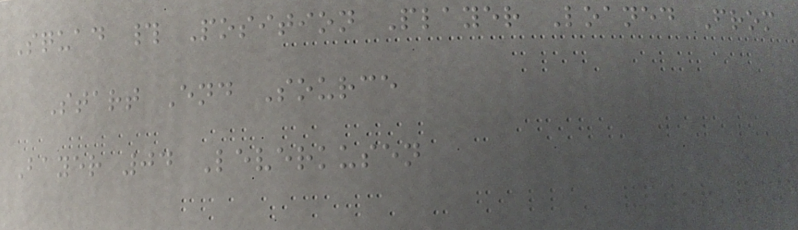Squad # Position Player Loaned From
Start End Source
Bayer 04 Leverkusen
